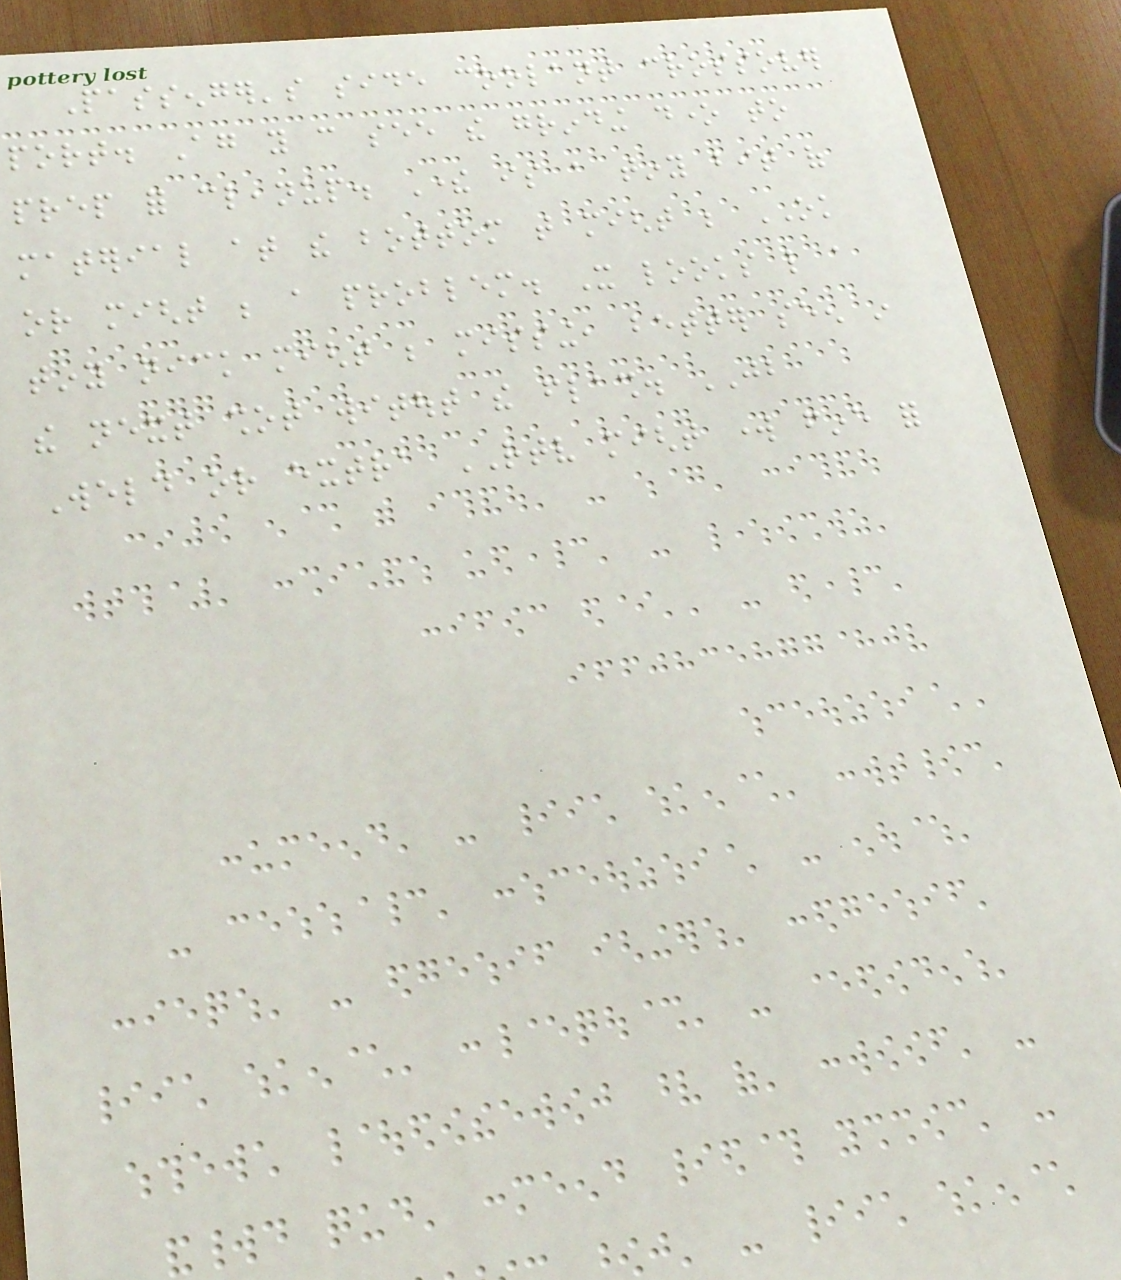Passenger's side coolant crossover
port. Again you can see the grinding done to
prep for cleanup. There is a tiny bit of
material at the bottom that might be OK
or might be a problem. It looks like a
tiny nick might be missing, better seen in
the next shot witout the flash. JB
Weld or extra RTV might work fine for
